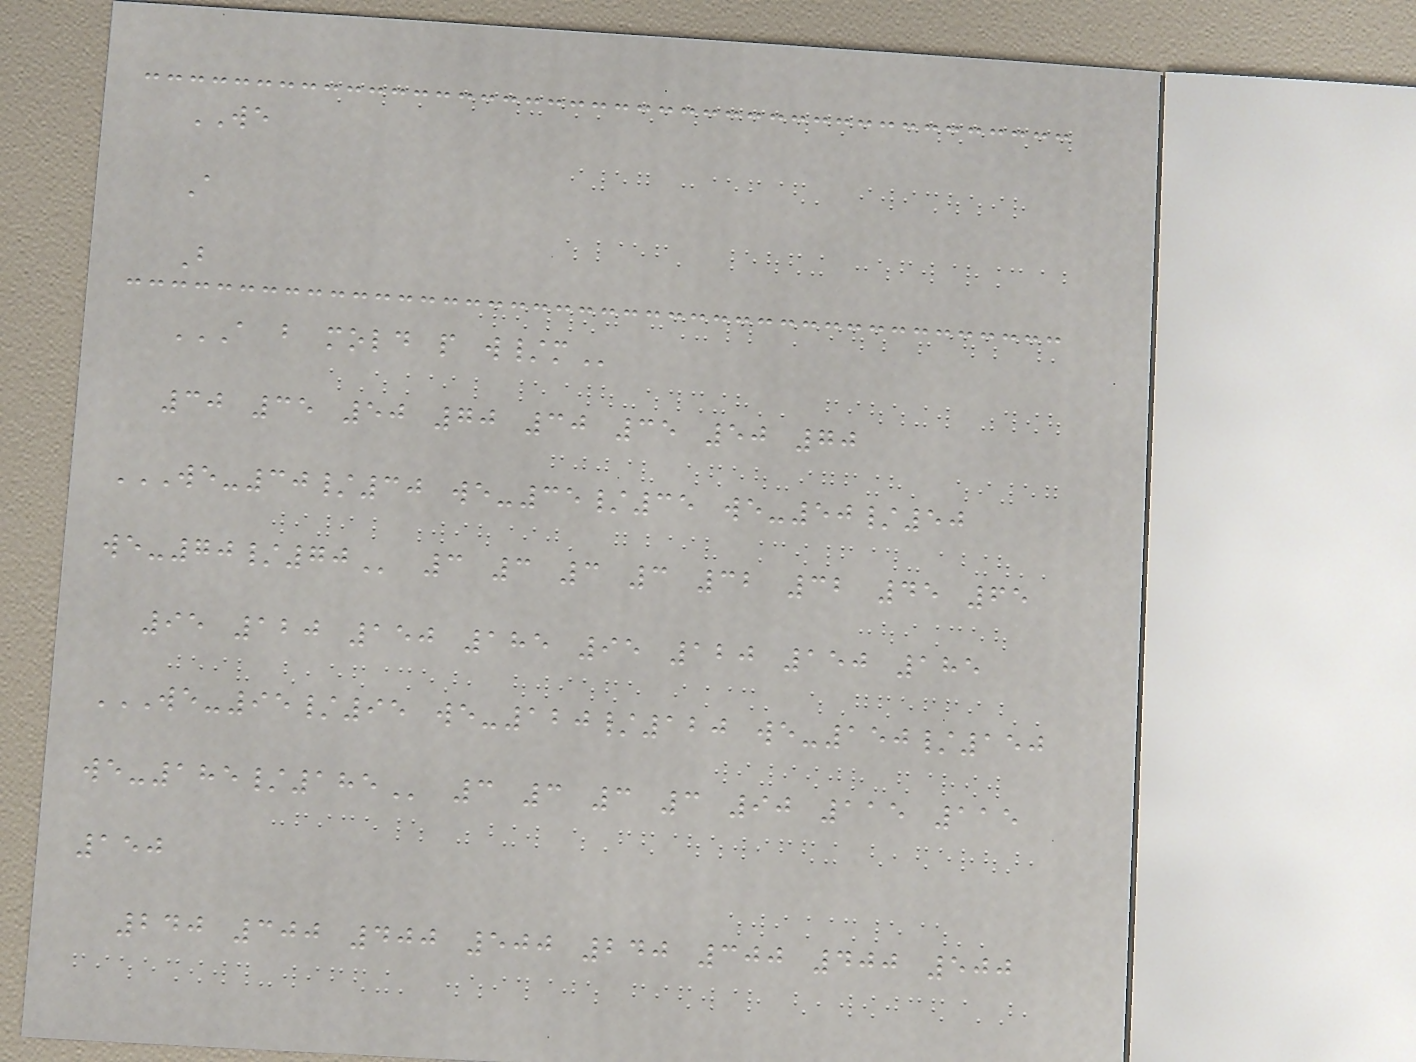WE
A
B
A B MOLD P W/M
30 35 50 70 30 35 50 70
WE-30/30 WE-35/35 WE-50/50
WE-70/70 3 3 3 3 32 32 45 65
95 120 150 185 95 120 150 185
WE-95/95 WE-120/120 WE-150/150
WE-185/185 3 3 3 3 90 115 115
150
240 300 400 500 240 300 400 500
